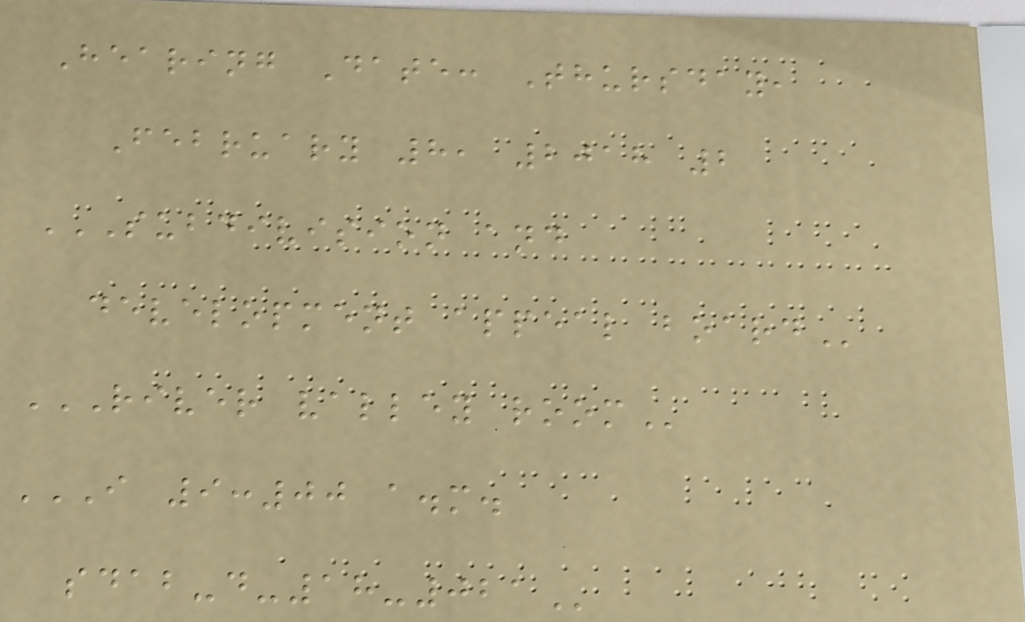Hearing Date: Thursday,
February 8, 2018 2
SUBDIVISION AND
DEVELOPMENT APPEAL BOARD
RIVER VALLEY ROOM
I 9:00 A.M.
SDAB-D-18-021
